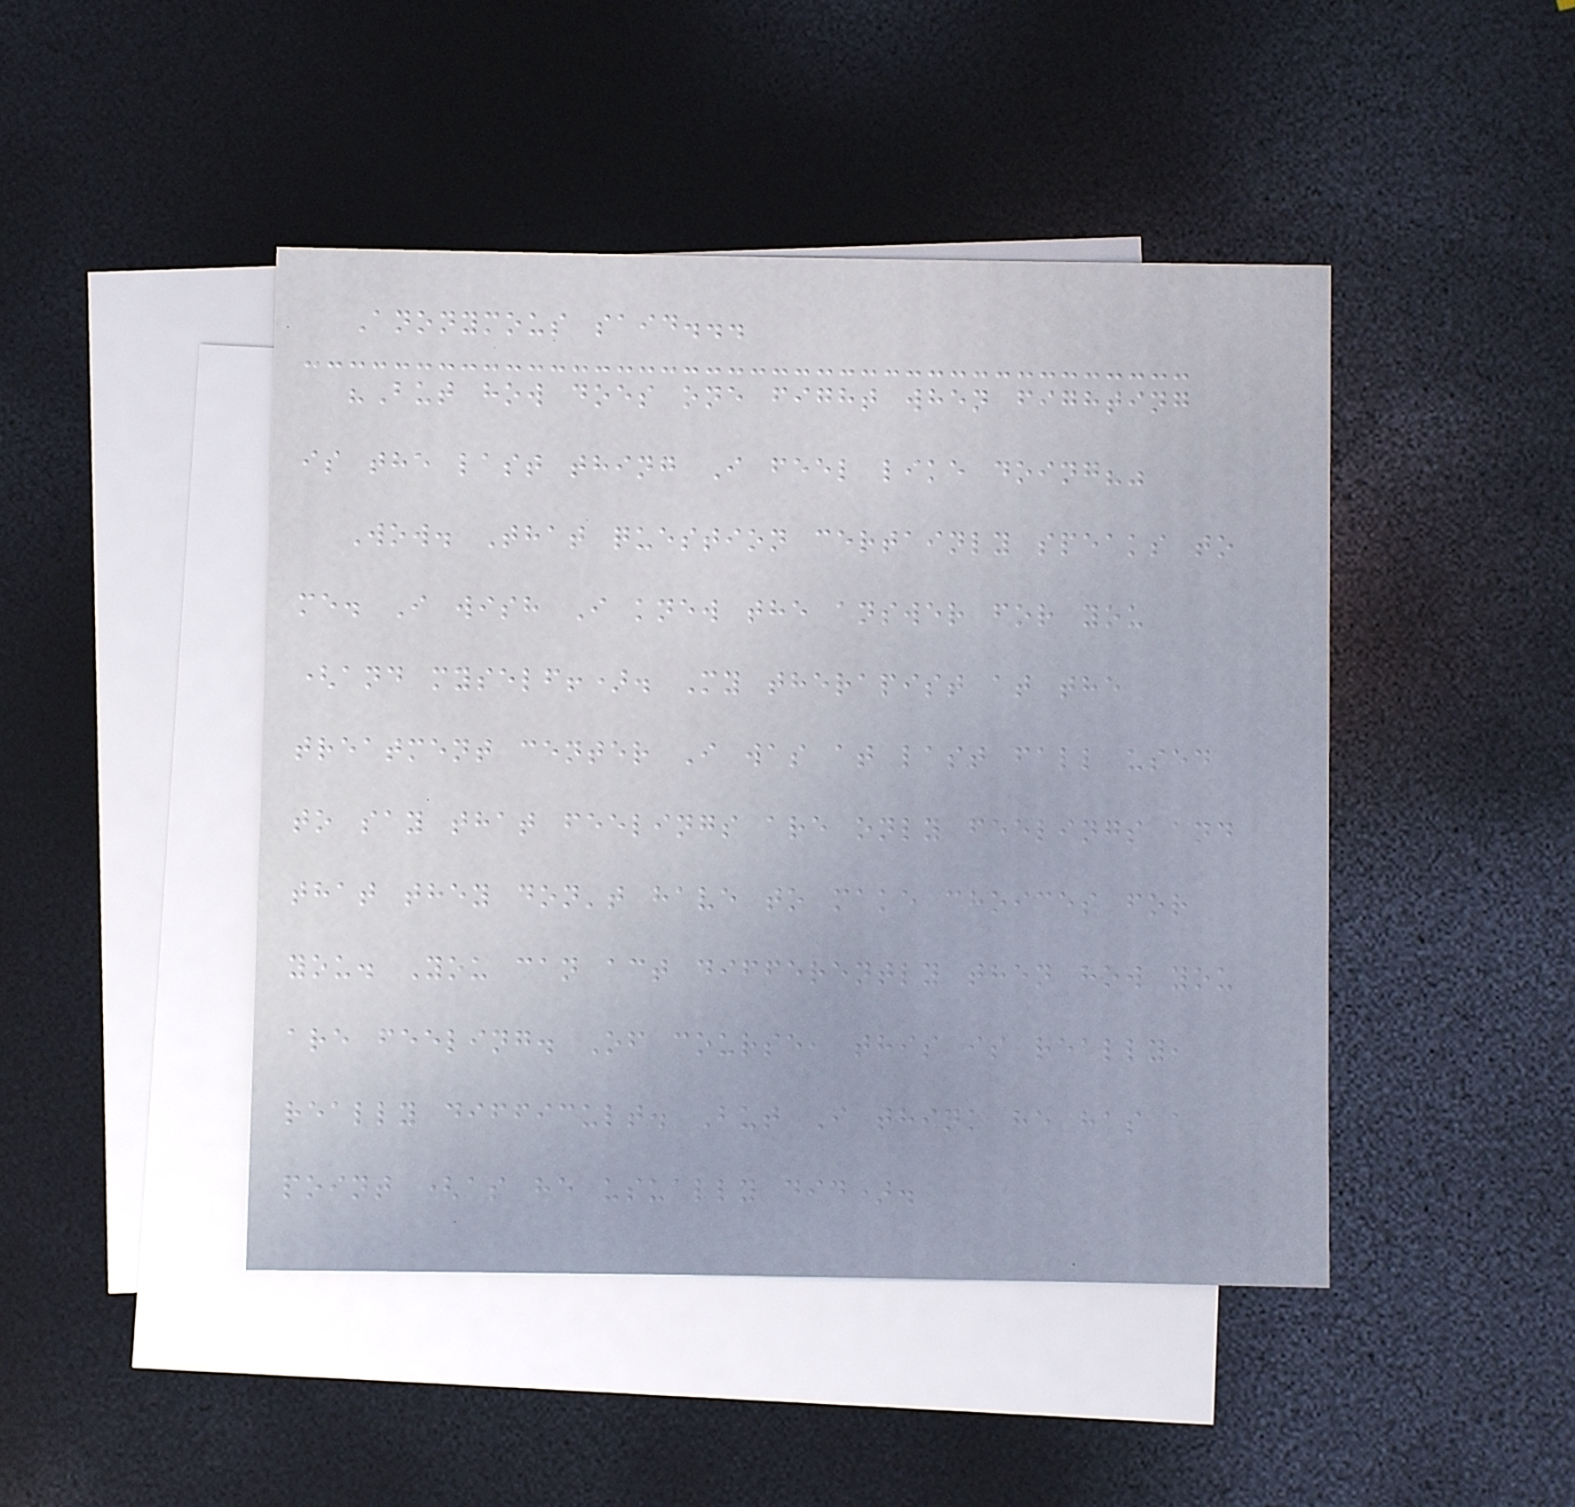Anonymous said...
"But how does one fight when fighting
is the last thing I feel like doing?"
Wow. That question certainly speaks to
me. I wish I knew the answer for you
(and myself!). My therapist at the
treatment center I was at last fall used
to say that feelings are only feelings and
that they don't have to make choices for
you. You can act differently then how you
are feeling. Of course, this is really,
really difficult. But I think he has a
point (as he usually did).
